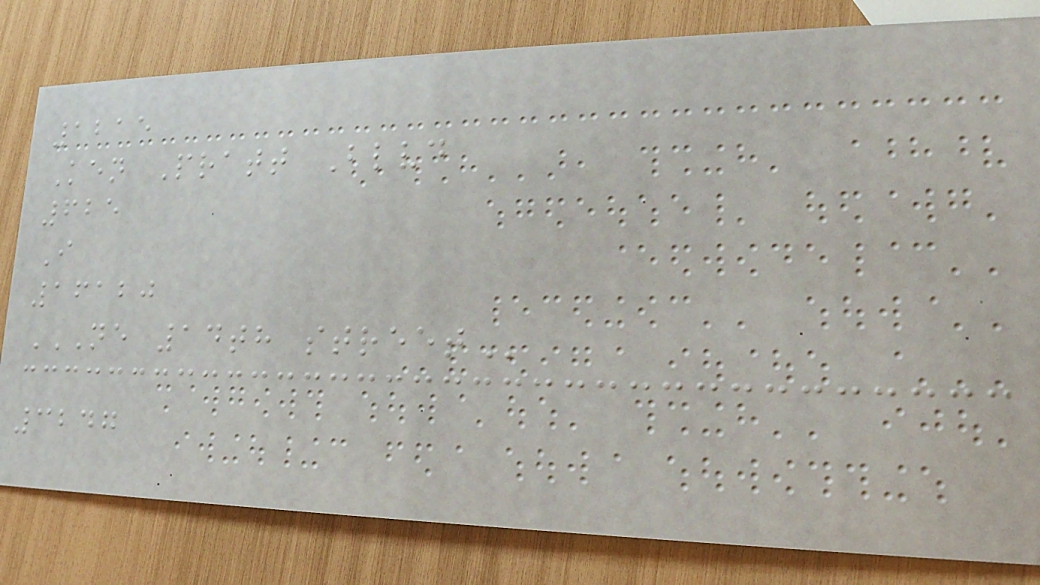1215
Ken Pratt Blvd
625
I
16120
NE 14TH STREET
3247
